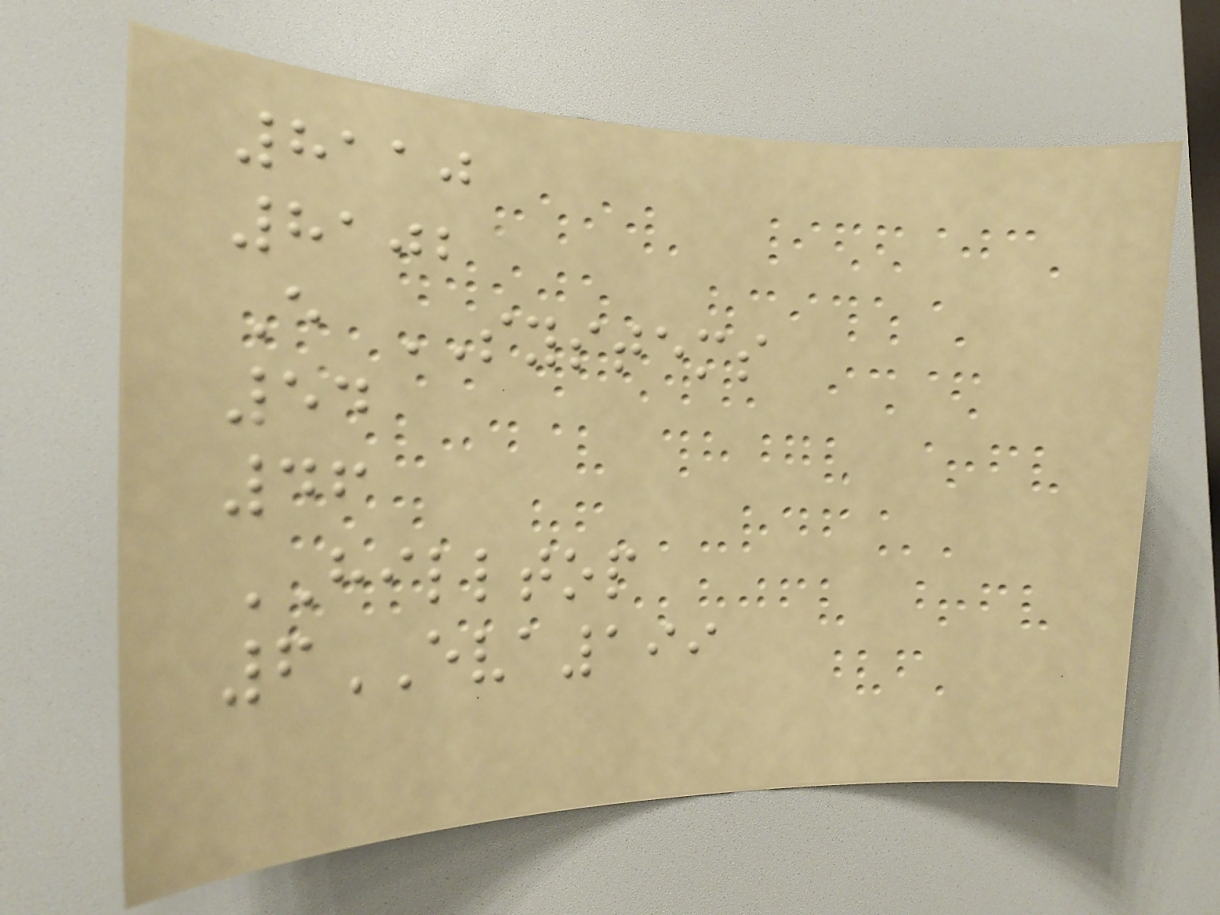8110
8102
E SYSTEMS
54
46
HILLTOP
6EVA199
